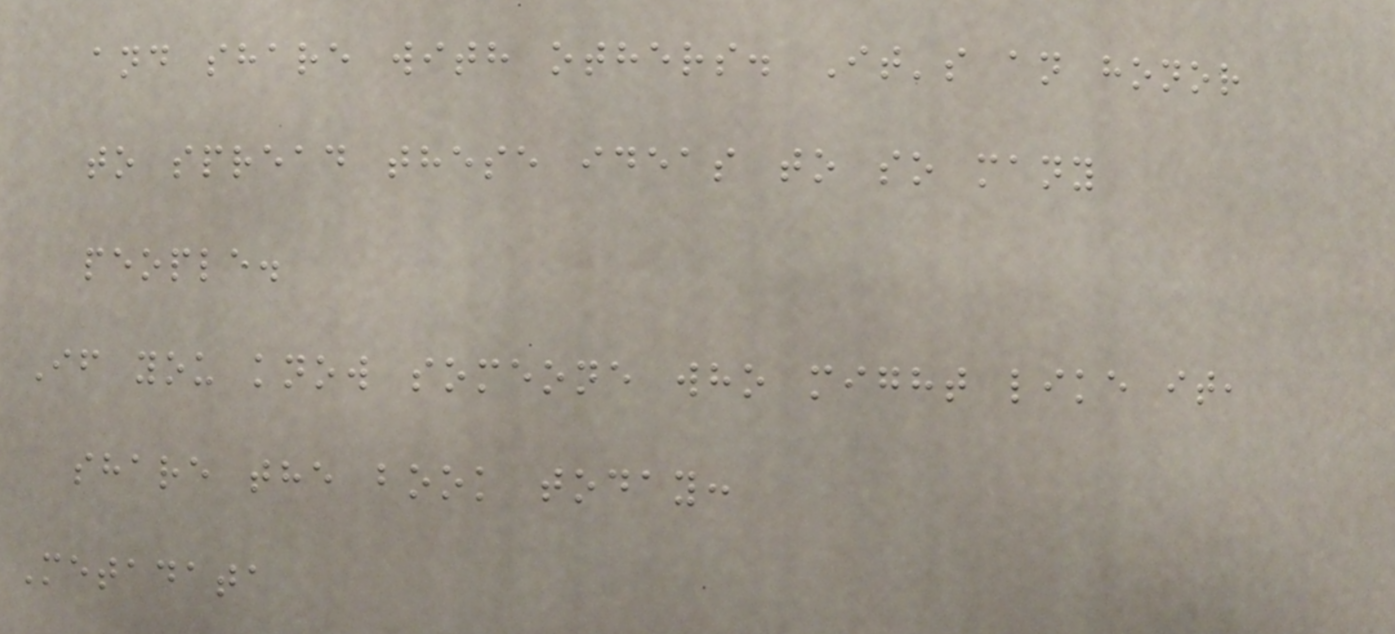and share with others. It's an honor
to spread these ideas to so many
people.
If you know someone who might like it,
share the book today:
Metadata
